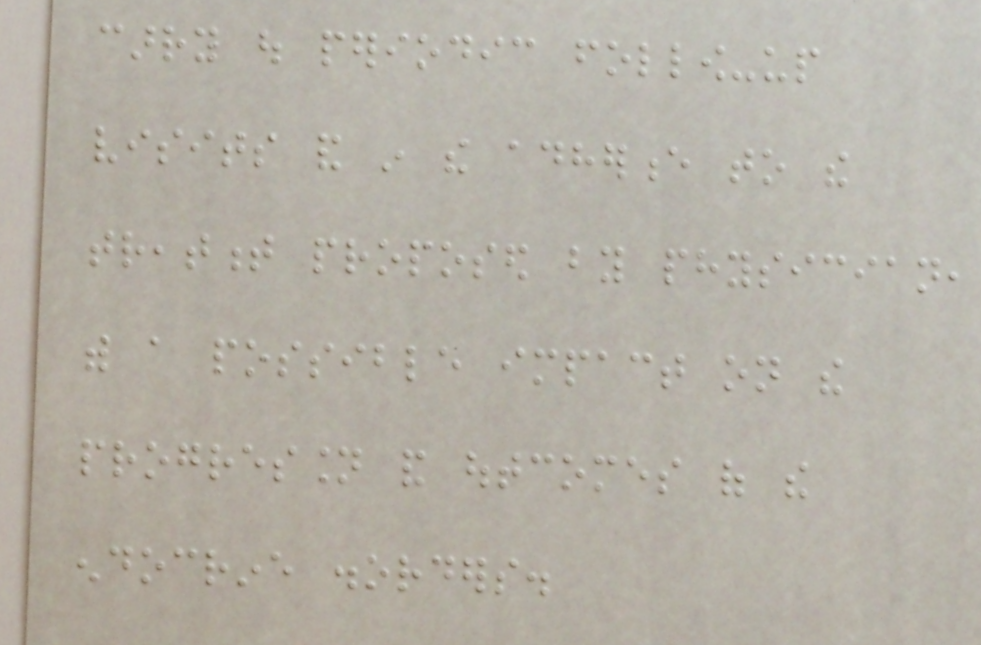carry out periodic follow-up
visits and in the adherence to the
treatment proposed by physician,
with a possible impact on the
progression and outcomes of the
endocrine disorders.
